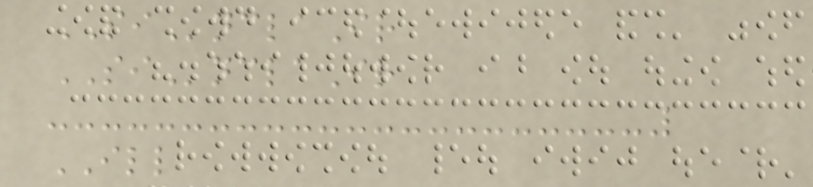SInclaIr
SInclaIr
ILL
